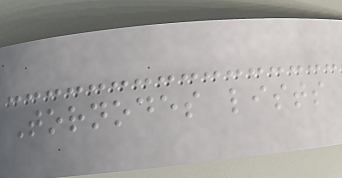Tornodes lists
